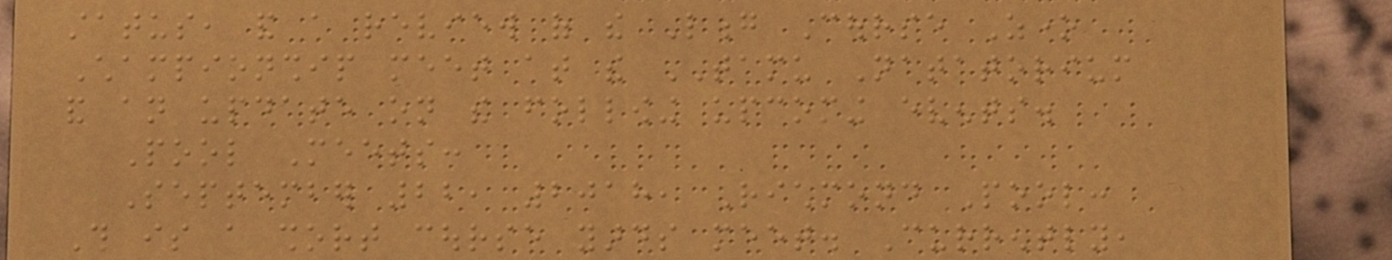status, and a review of the Long Course Zone
Championship meet at the TAMU Natatorium
and an update on the following upcoming events.
Pool Meets:
September 22, 2018, Richmond Pool:
This is a short course yards meet. Currently,
